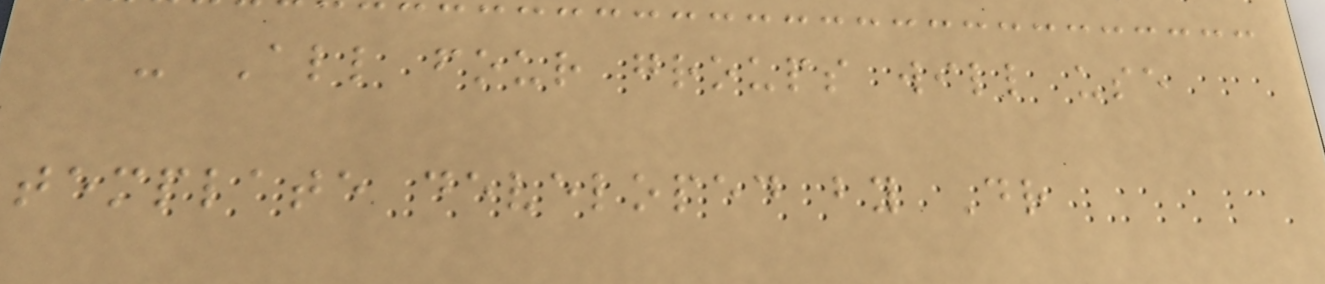- All four groups will use
template developed by Dr
